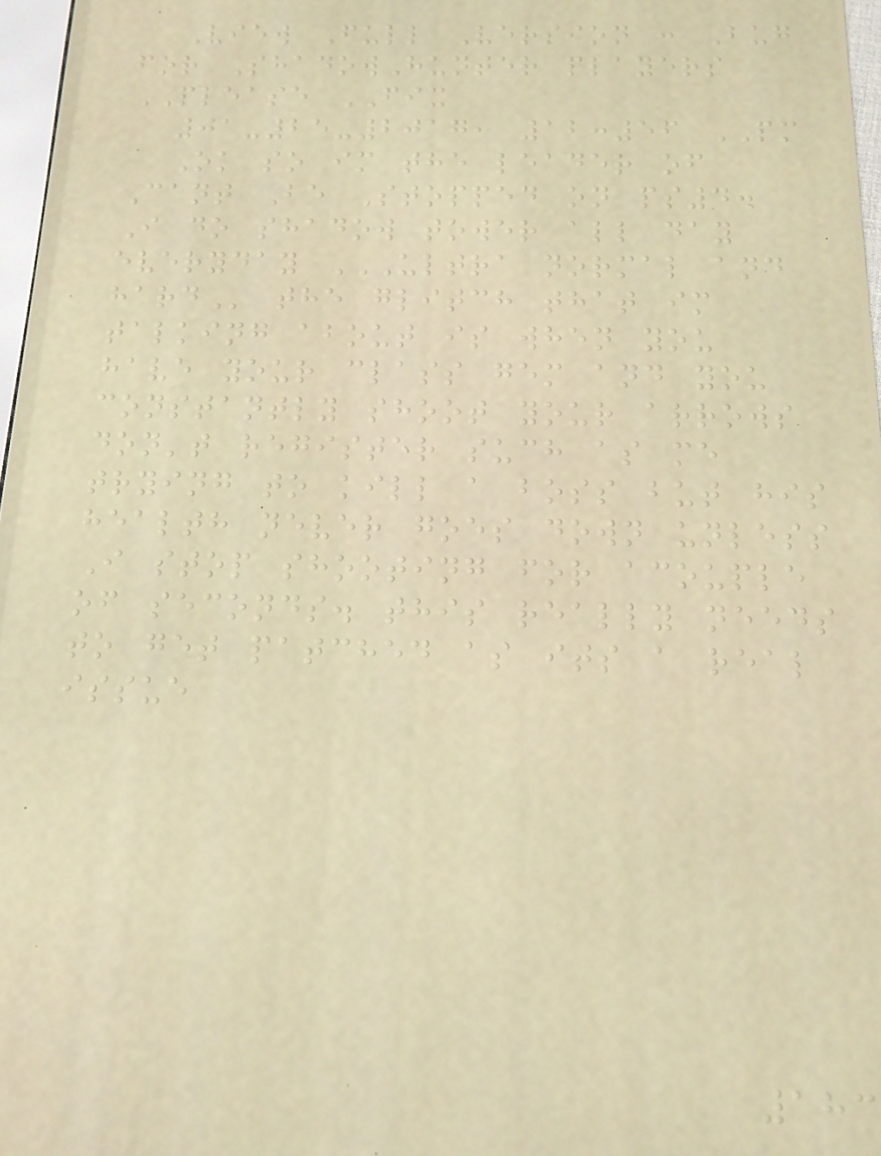View Full Version : Bug
for ShadowHunter players
PLEASE FIX
01-25-2017, 12:56 PM
Ok so im the leader of
Cant Be Stopped on ps4.
I do shadow tower all day
everyday ULTRA NORMAL AND
HARD the glitch that im
talking about is when you
have your class gem and you
constantly shoot your arrows
don't register such as me
trying to kill a boss but his
health never goes down unless
I stop shooting for acouple
of seconds. this really needs
to get patched as its a real
issue
183
